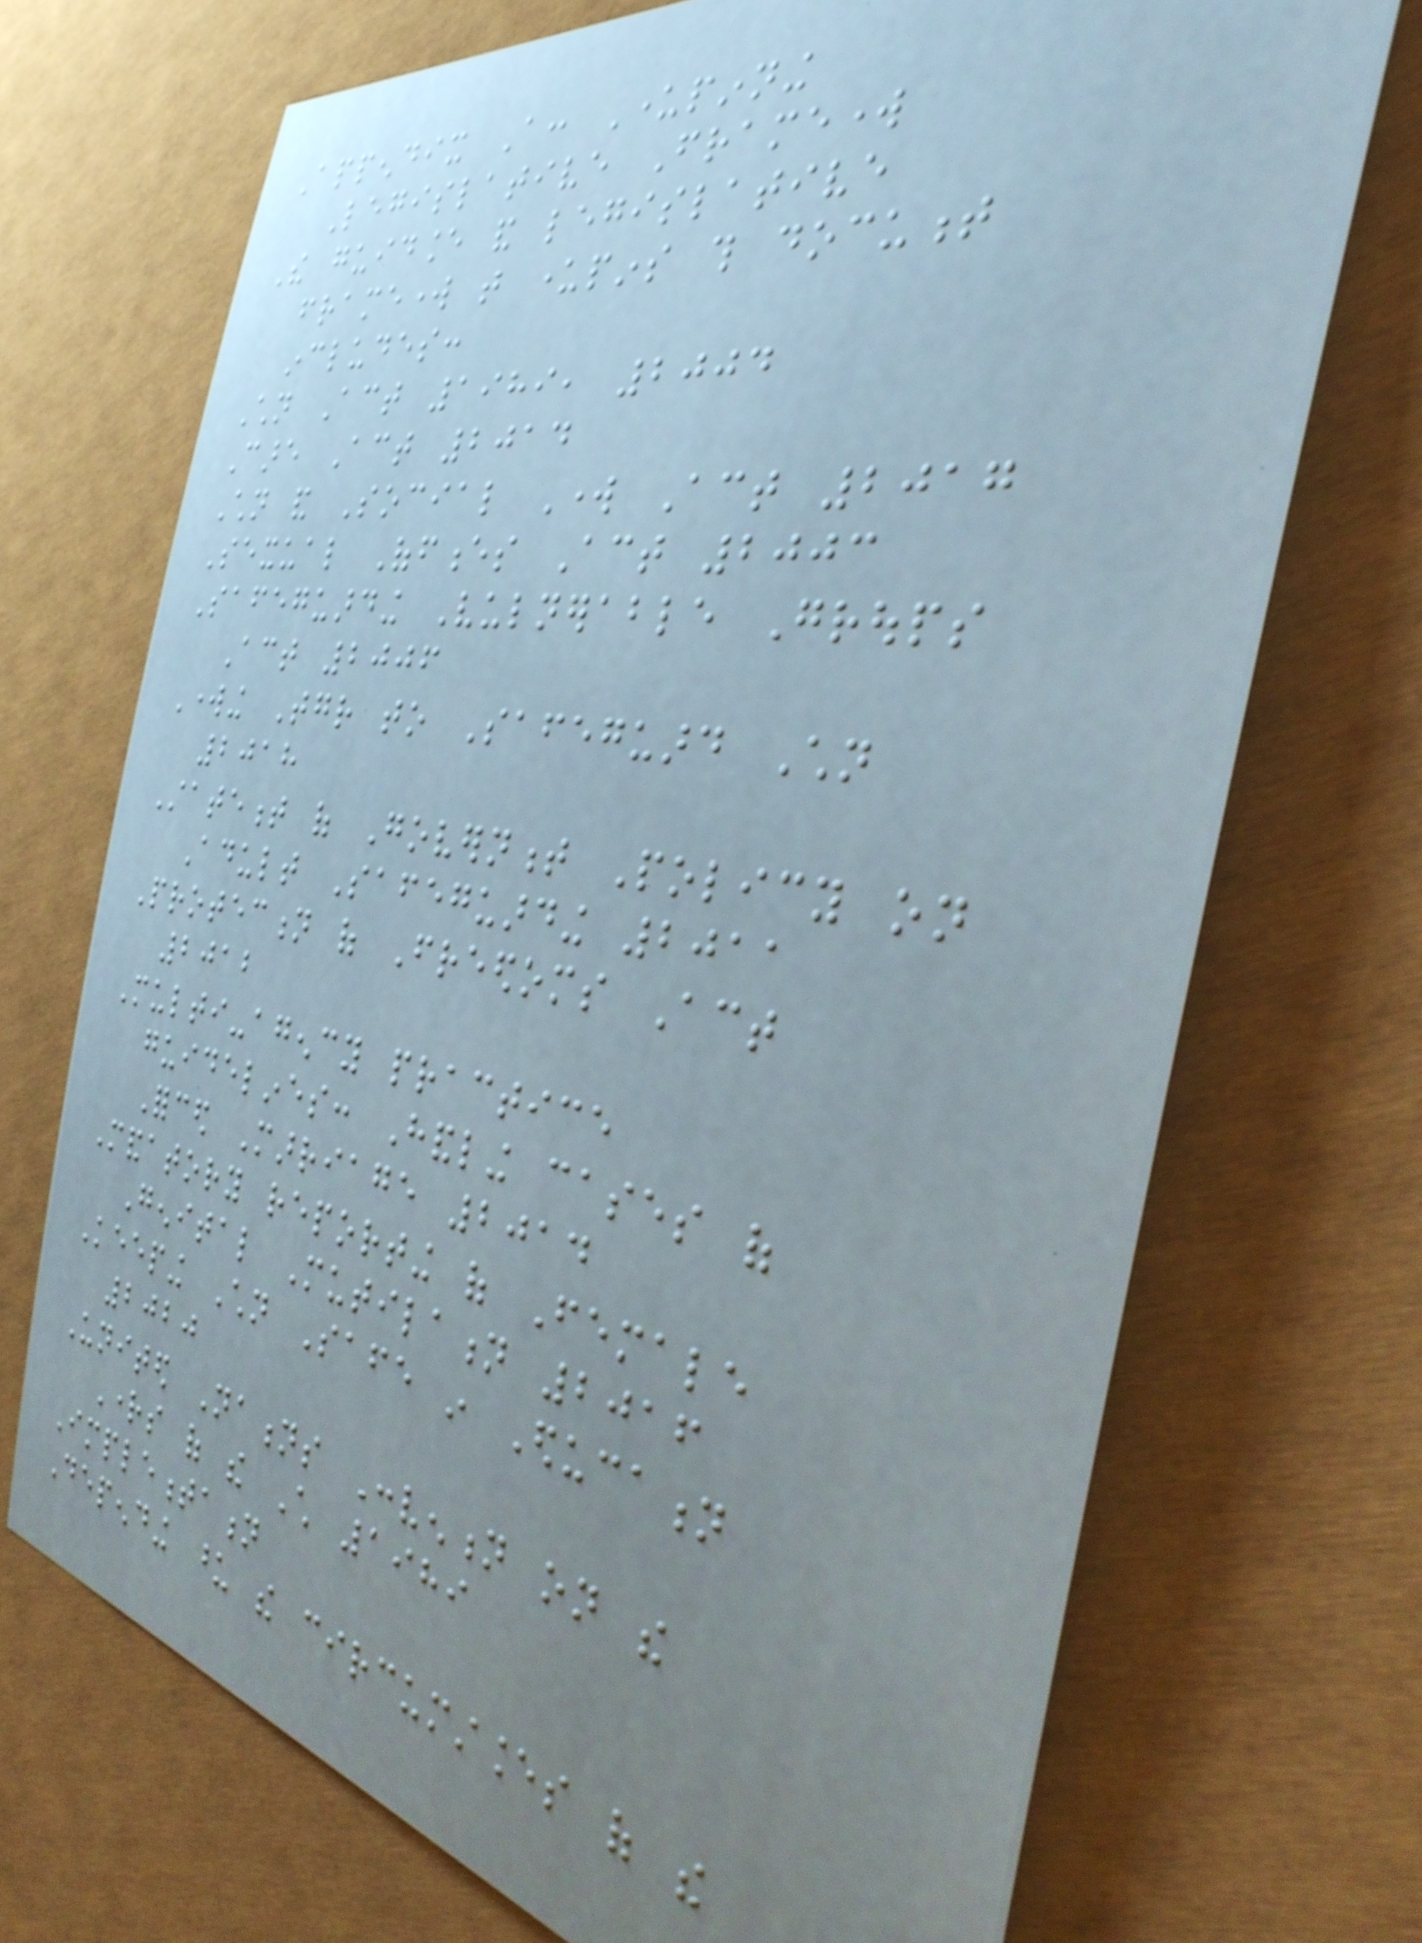Appendix A: Underpinning
Legislative Framework
The guidance and legislative
framework that underpins this document
includes:
Children Act 1989, 2004
Care Act 2014
Children and Social Work Act 2017
Sexual Offences Act 2003
Safeguarding Vulnerable Groups
Act 2006
Working Together to Safeguard Children
2018
Statement of Government Policy on
Adult Safeguarding 2011
Protection of Freedoms Act
2012
Multi-agency practice
guidelines: Handling cases of
Forced Marriage 2014
Mandatory reporting of Female
Genital Mutilation 2016
Keeping Children Safe in Education
2020
United Nations Convention on the
Rights of the Child 1989
Implementation
Depending upon the circumstances of the
